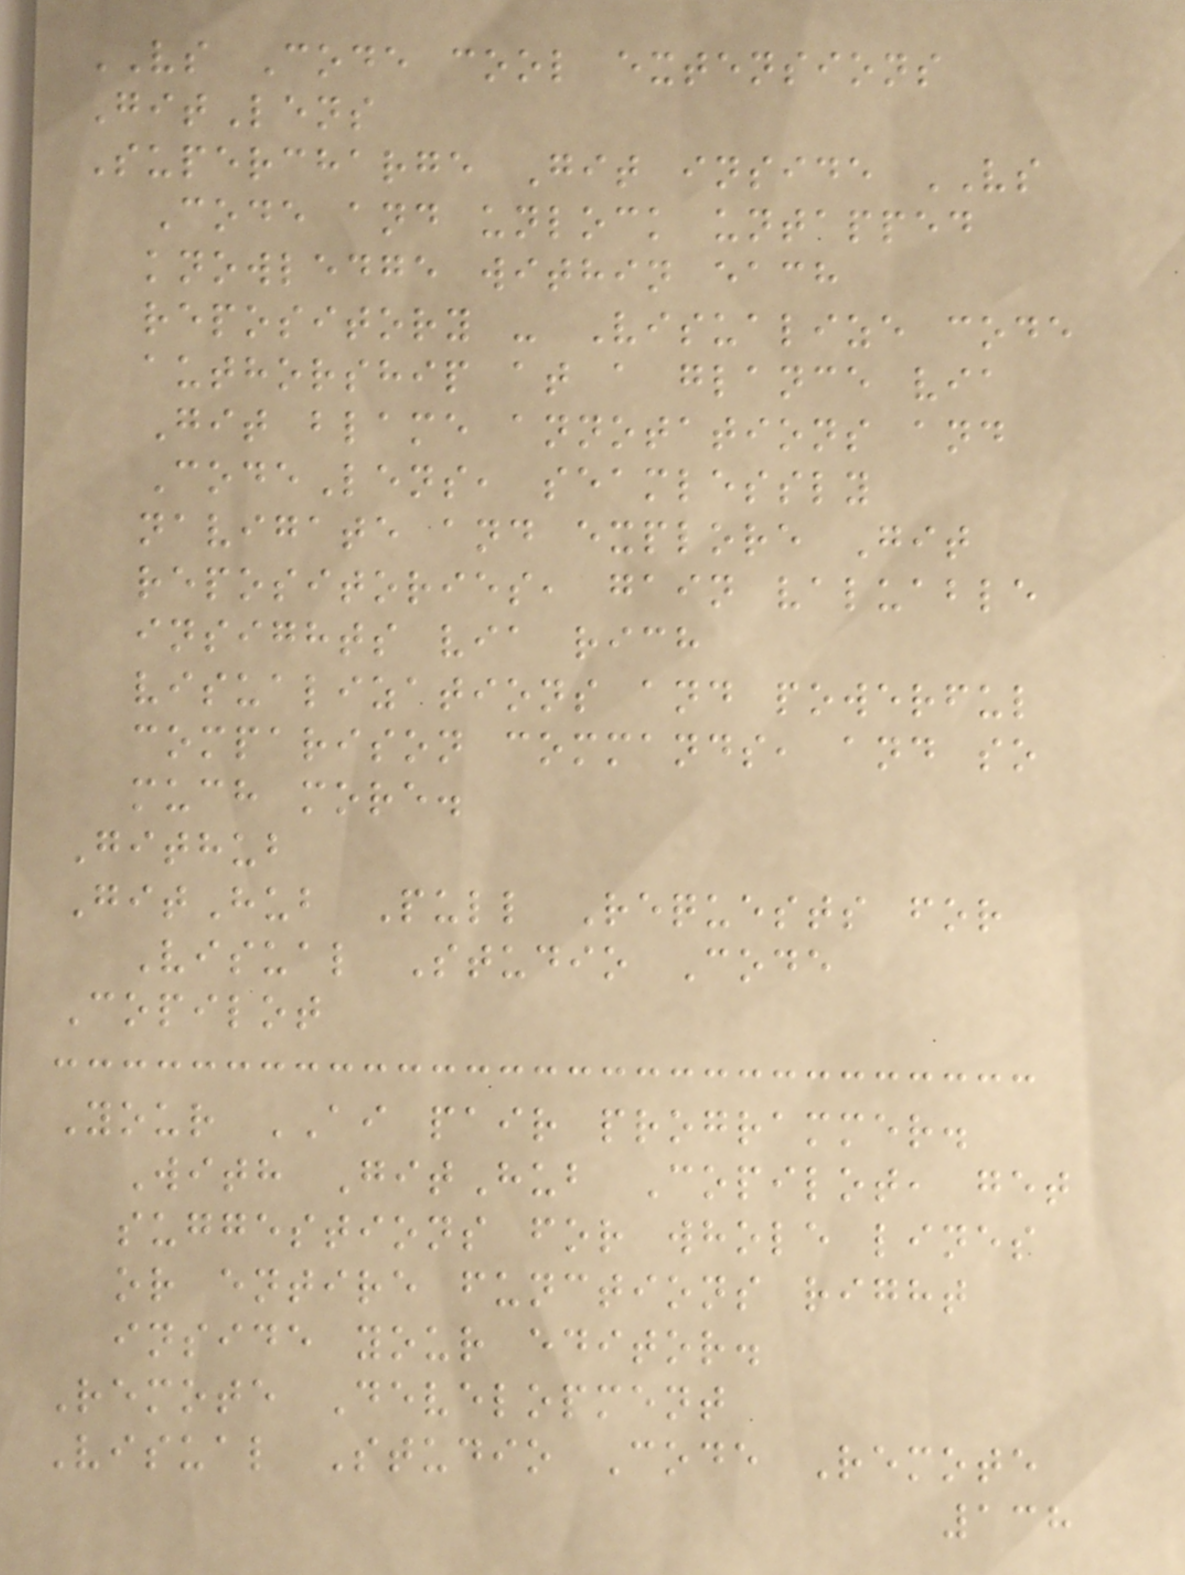VS Code cool extensions
GitLens
Supercharge Git inside VS
Code and unlock untapped
knowledge within each
repository - Visualize code
authorship at a glance via
Git blame annotations and
CodeLens, seamlessly
navigate and explore Git
repositories, gain valuable
insights via rich
visualizations and powerful
comparison commands, and so
much more.
Github
GitHub Pull Requests for
Visual Studio Code
Copilot
Your AI pair programmer.
With GitHub Copilot, get
suggestions for whole lines
or entire functions right
inside your editor.
Remote Development
Visual Studio Code Remote
138
